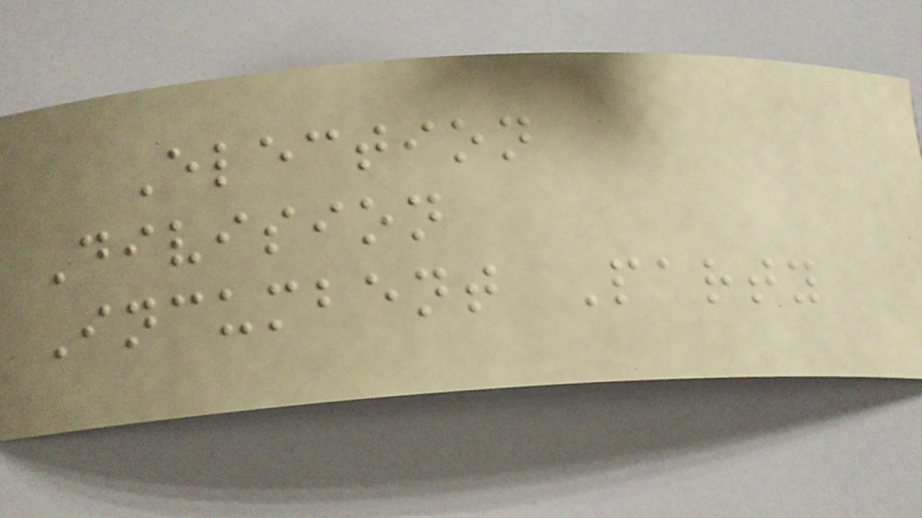Election
Division
Incumbent Party
